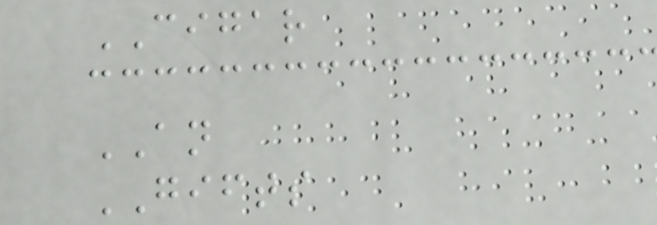CIGAR
AN
GIFTS
